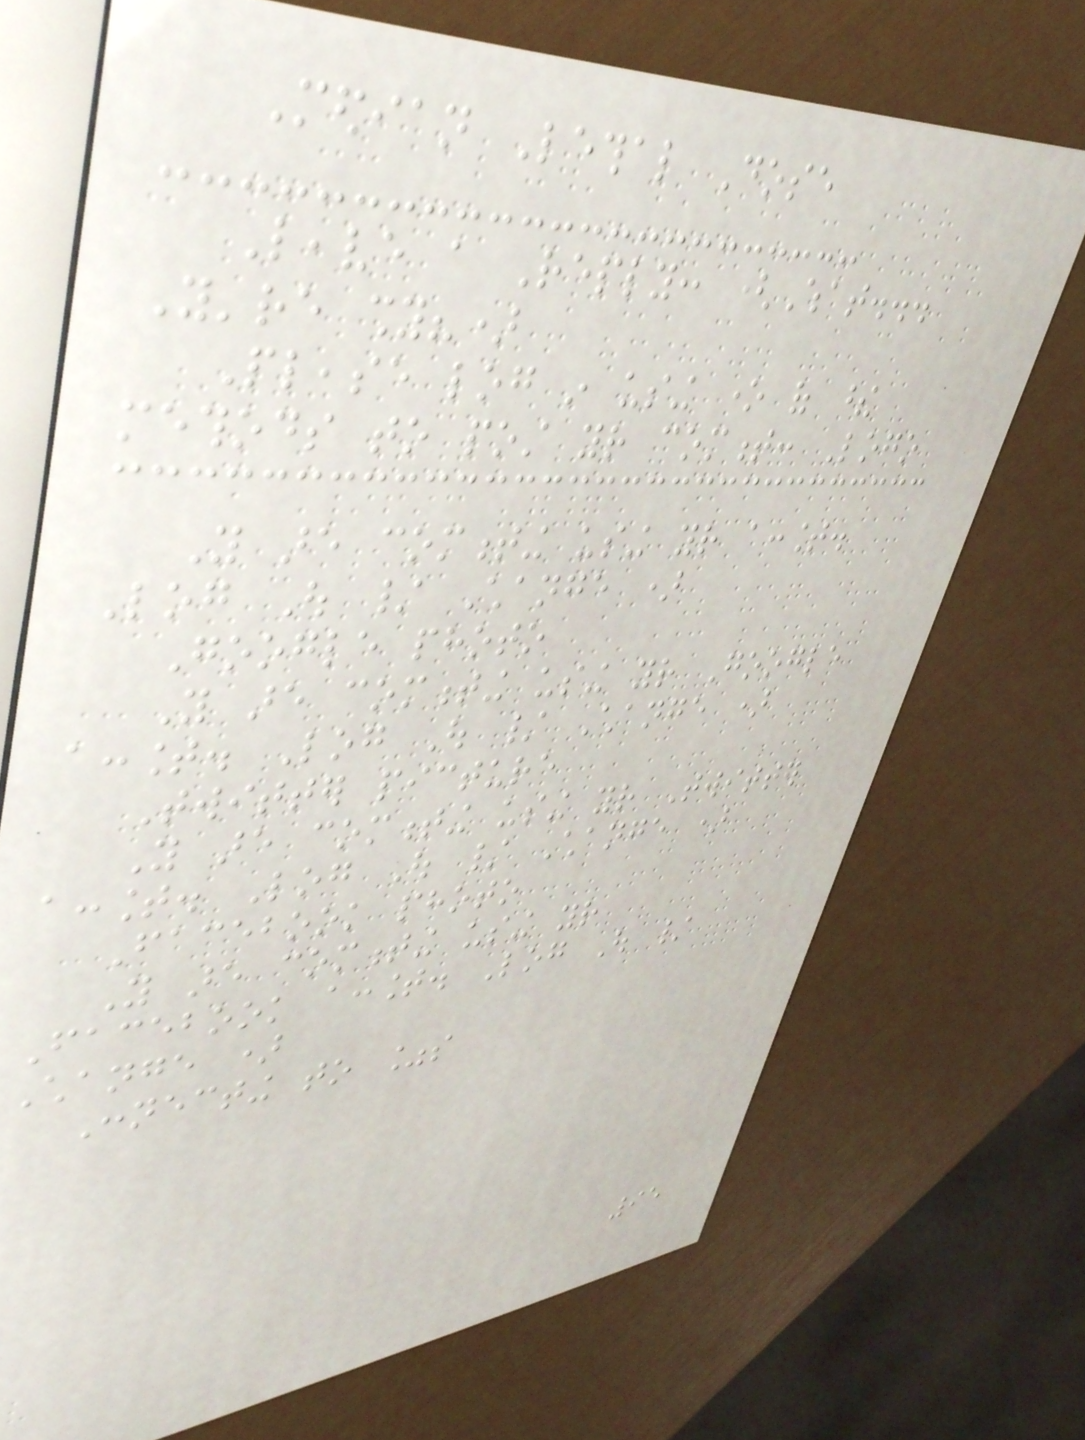Median Lethal Dose
Leave a Reply: (What...
You're shy?)
Please log in using one of these
methods to post your comment: Logo
You are commenting using your account.
Log Out / Change )
Google photo
You are commenting using your Google
account. Log Out / Change )
Twitter picture
You are commenting using your Twitter
account. Log Out / Change )
Facebook photo
You are commenting using your
Facebook account. Log Out /
Change )
Connecting to %s
95
